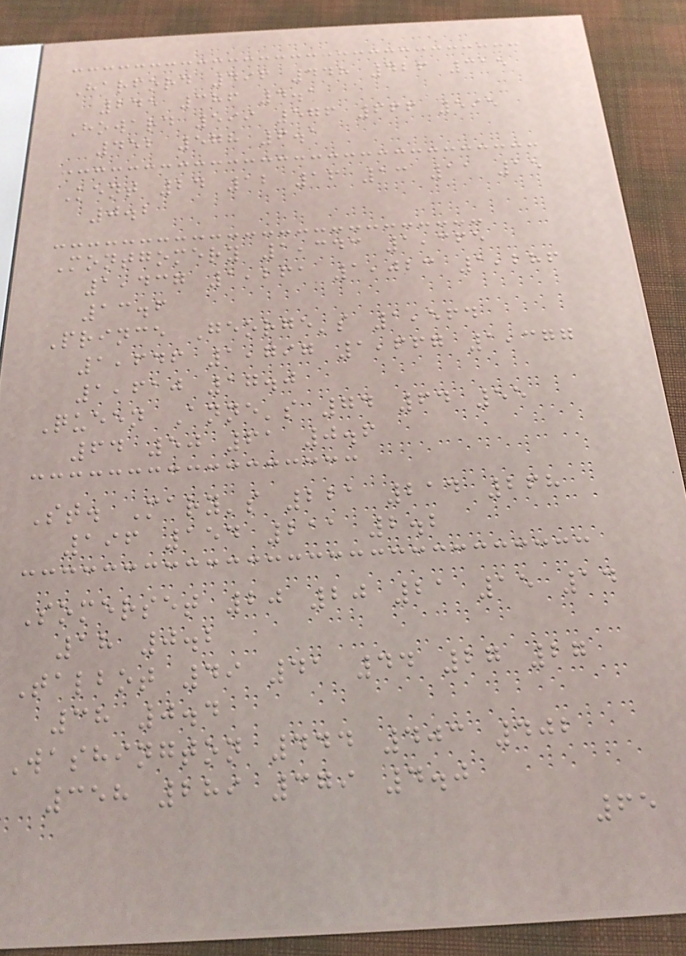Harford 496 448 426 315
245 386 4.1
Howard 599 576 666 595
452 578 6.1
Kent 24 12 16 13 11 15
0.2
Montgomery 1,343 1,365
1,437 1,261 1,023 1,286
13.6
Prince George's 1,564
1,646 1,797 1,667 1,377
1,610 17.0
Queen Anne's 74 64 55
64 50 61 0.6
St. Mary's 221 214 268
196 154 211 2.2
Somerset 20 20 21 15 14
18 0.2
Talbot 49 41 44 27 27
38 0.4
Washington 444 403 402
358 289 379 4.0
65
